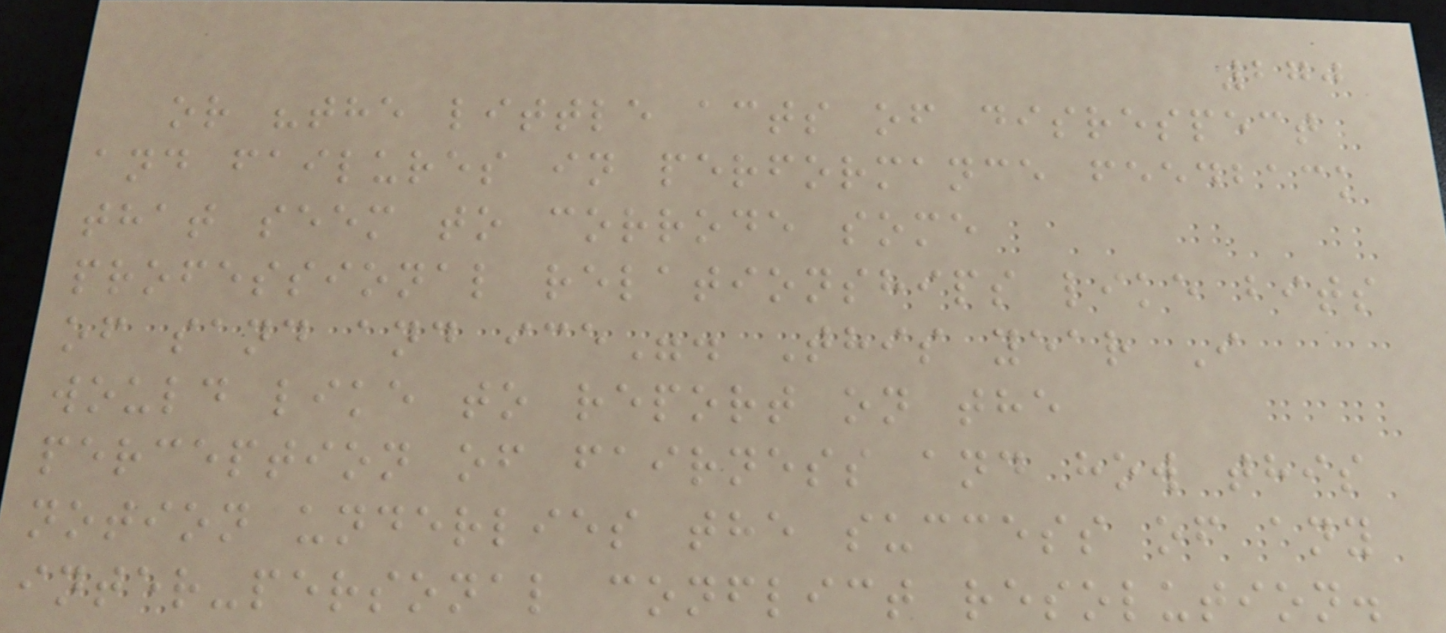270
or "the little acts of disrespect
and failures in performance feedback
that seem to corrode some
professional relationships like bits
of sand and ice". This year I
would like to report on the
perception of fairness and how this
notion underlies the success of any
inter-personal conflict resolution.
